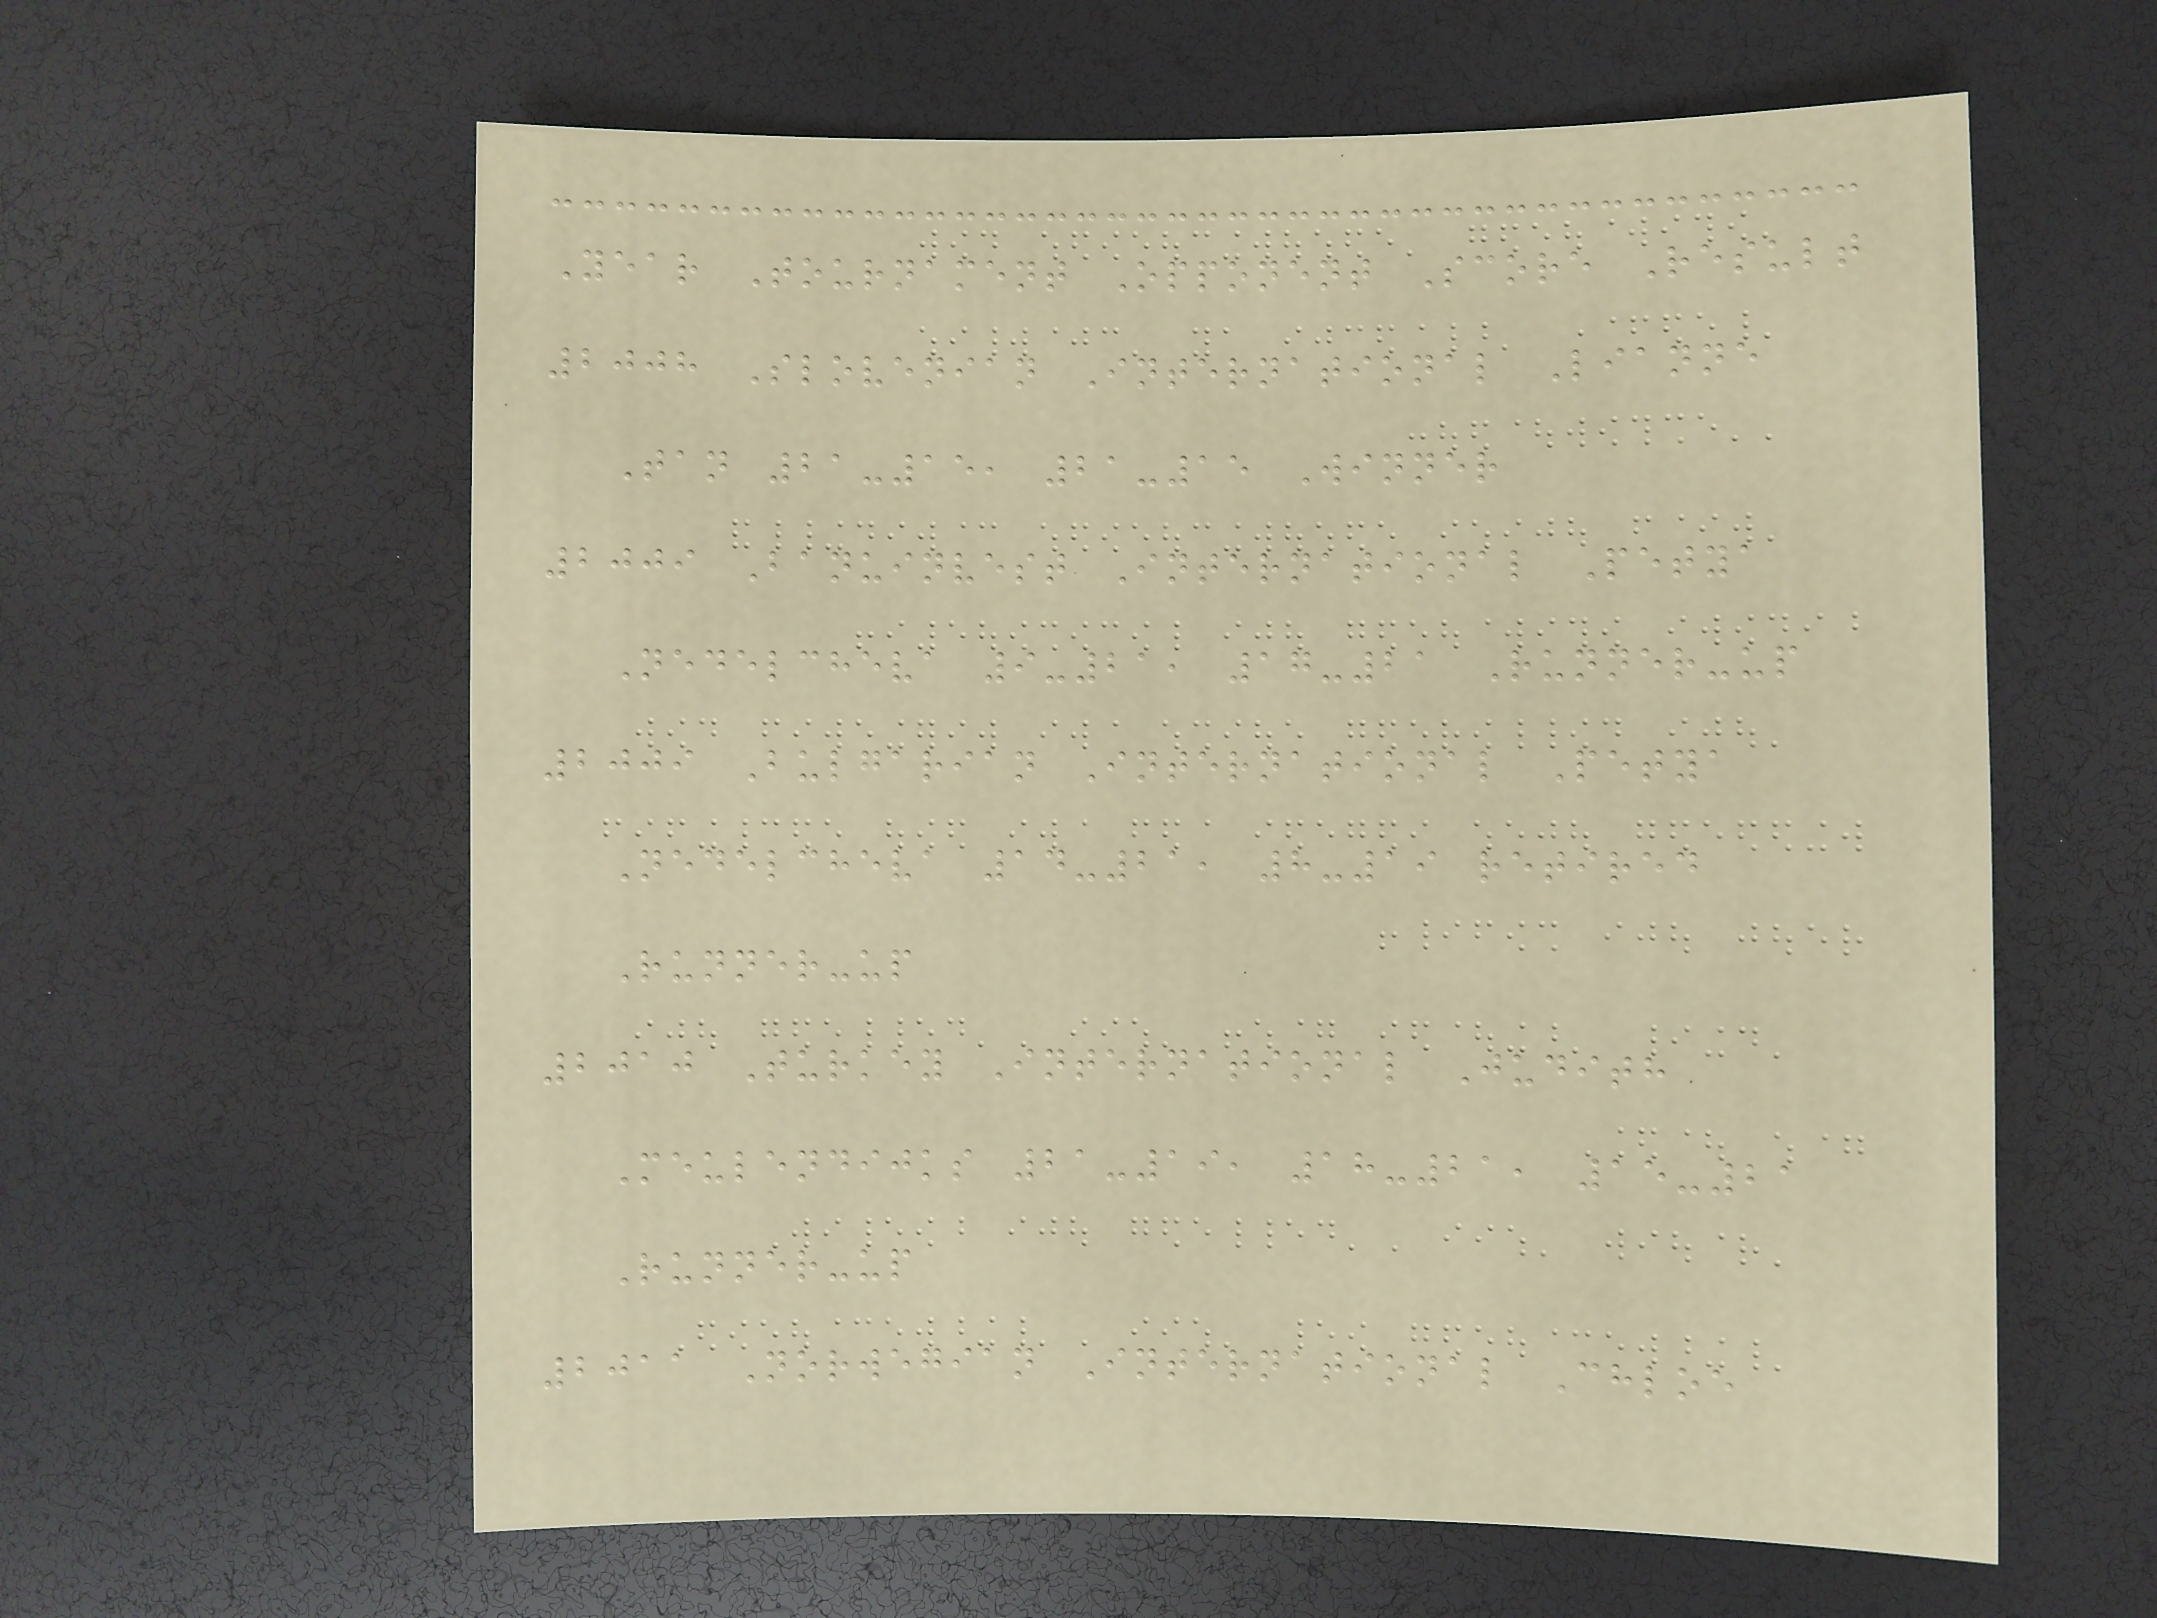Year Tournament Opponent Score Result
2008 Slovenian International Lianne
Tan 21-15, 21-15 Winner
2009 Banuinvest International Petya
Nedelcheva 9-21, 17-21 Runner-up
2009 Bulgarian International Petya
Nedelcheva 14-21, 8-19 retired
Runner-up
2010 Turkey International Judith
Meulendijks 21-19, 18-21, 15-21
Runner-up
2011 Norwegian International Chloe
